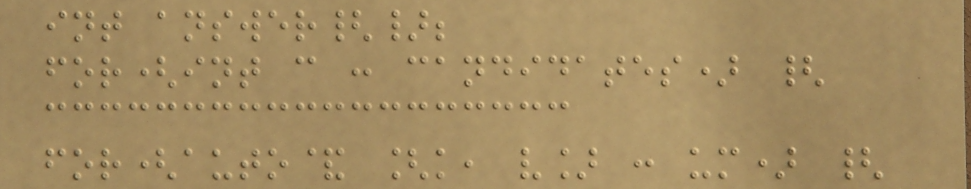int answer{};
for(int c : candidates) {
for(auto& [k, v] : um) {
